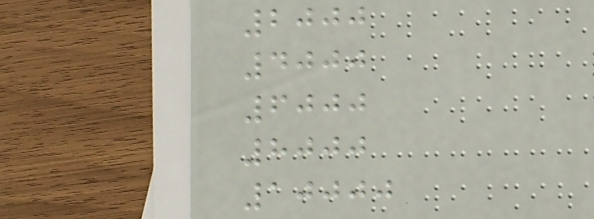2000
4000
6000
8000
10000
